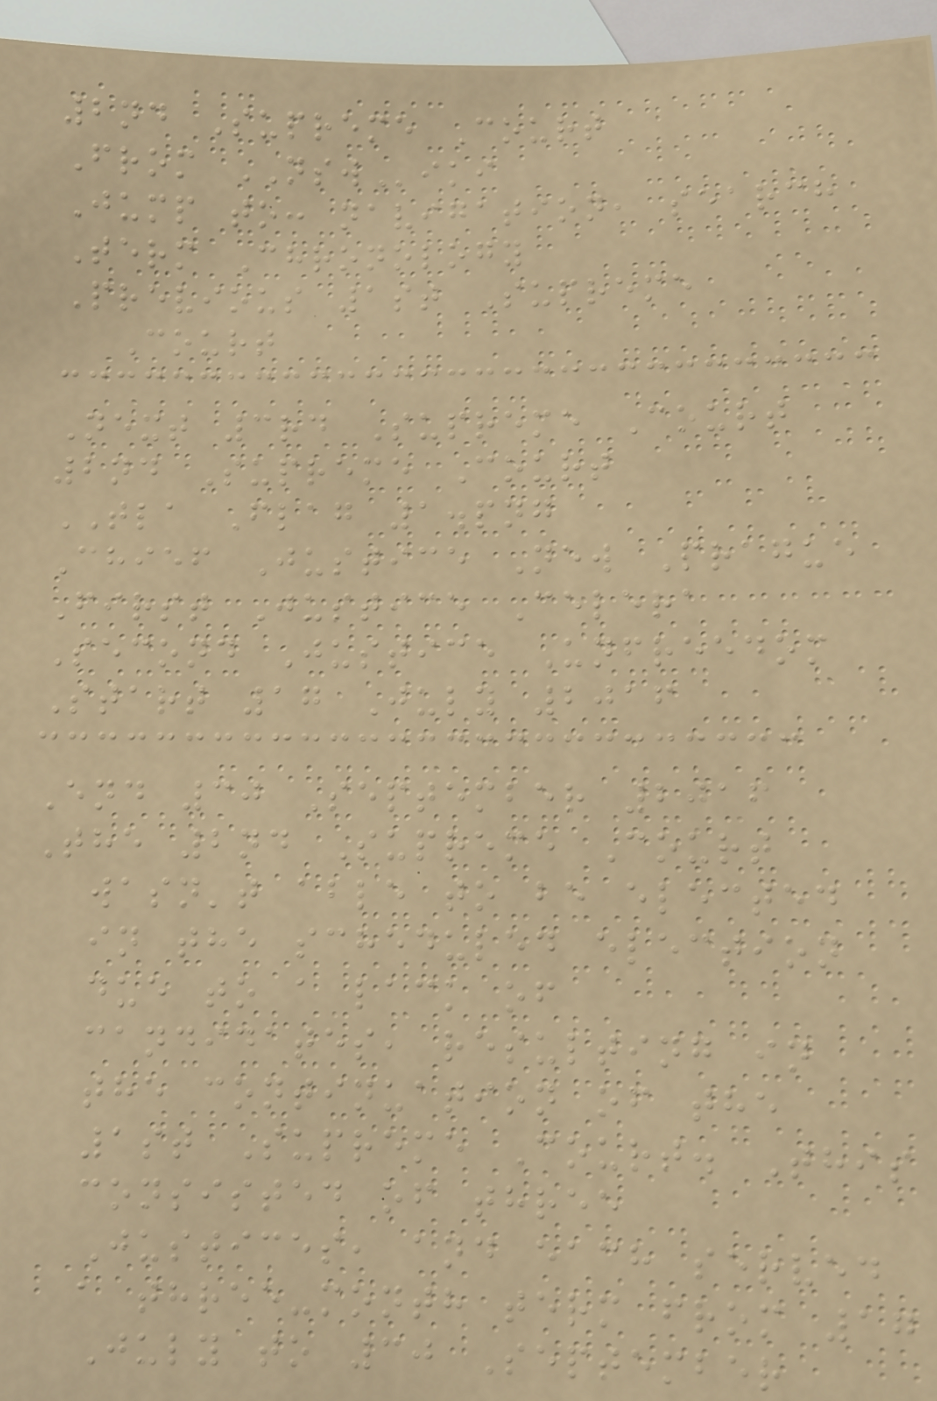2nd Supreme Court
From NSWiki
Jump to: navigation, search
Term Chronology
Previous 1st Supreme
Court
Next 3rd Supreme Court
2nd Supreme Court
TLA Flag 1.png
Chief Justice New Prague
First Justice Celera
Second Justice Unfreedom
Start 17 July 2016
End 30 September 2016
The 2nd Supreme Court
wasn't able to be elected
in the scheduled election
due to a lack of
candidates, resulting in
the continuation of the
1st Supreme Court. This
consisted of three
Justices, and each served
a three-month term from 17
July to 30 September
